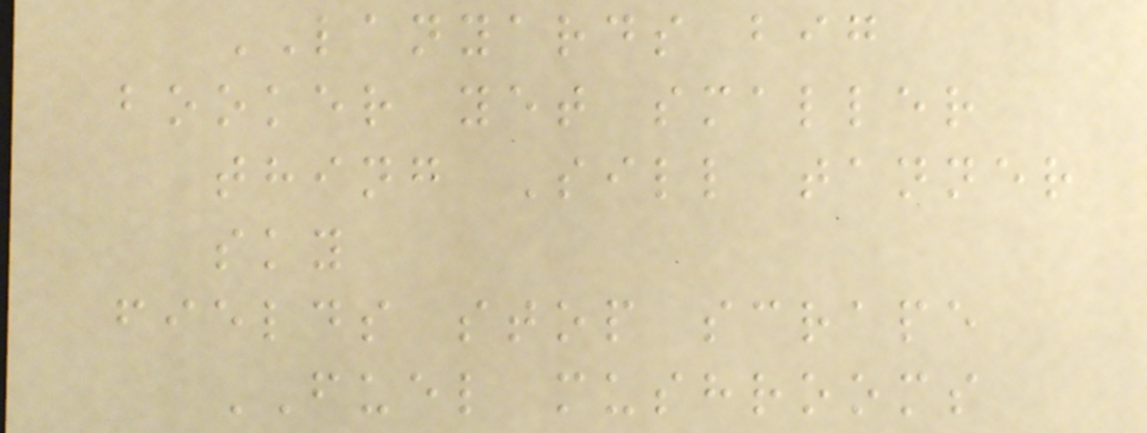LANYARDS big
booker yet smaller
thing Sill tanner
sky
fields stop scrape
FUEL mushrooms
